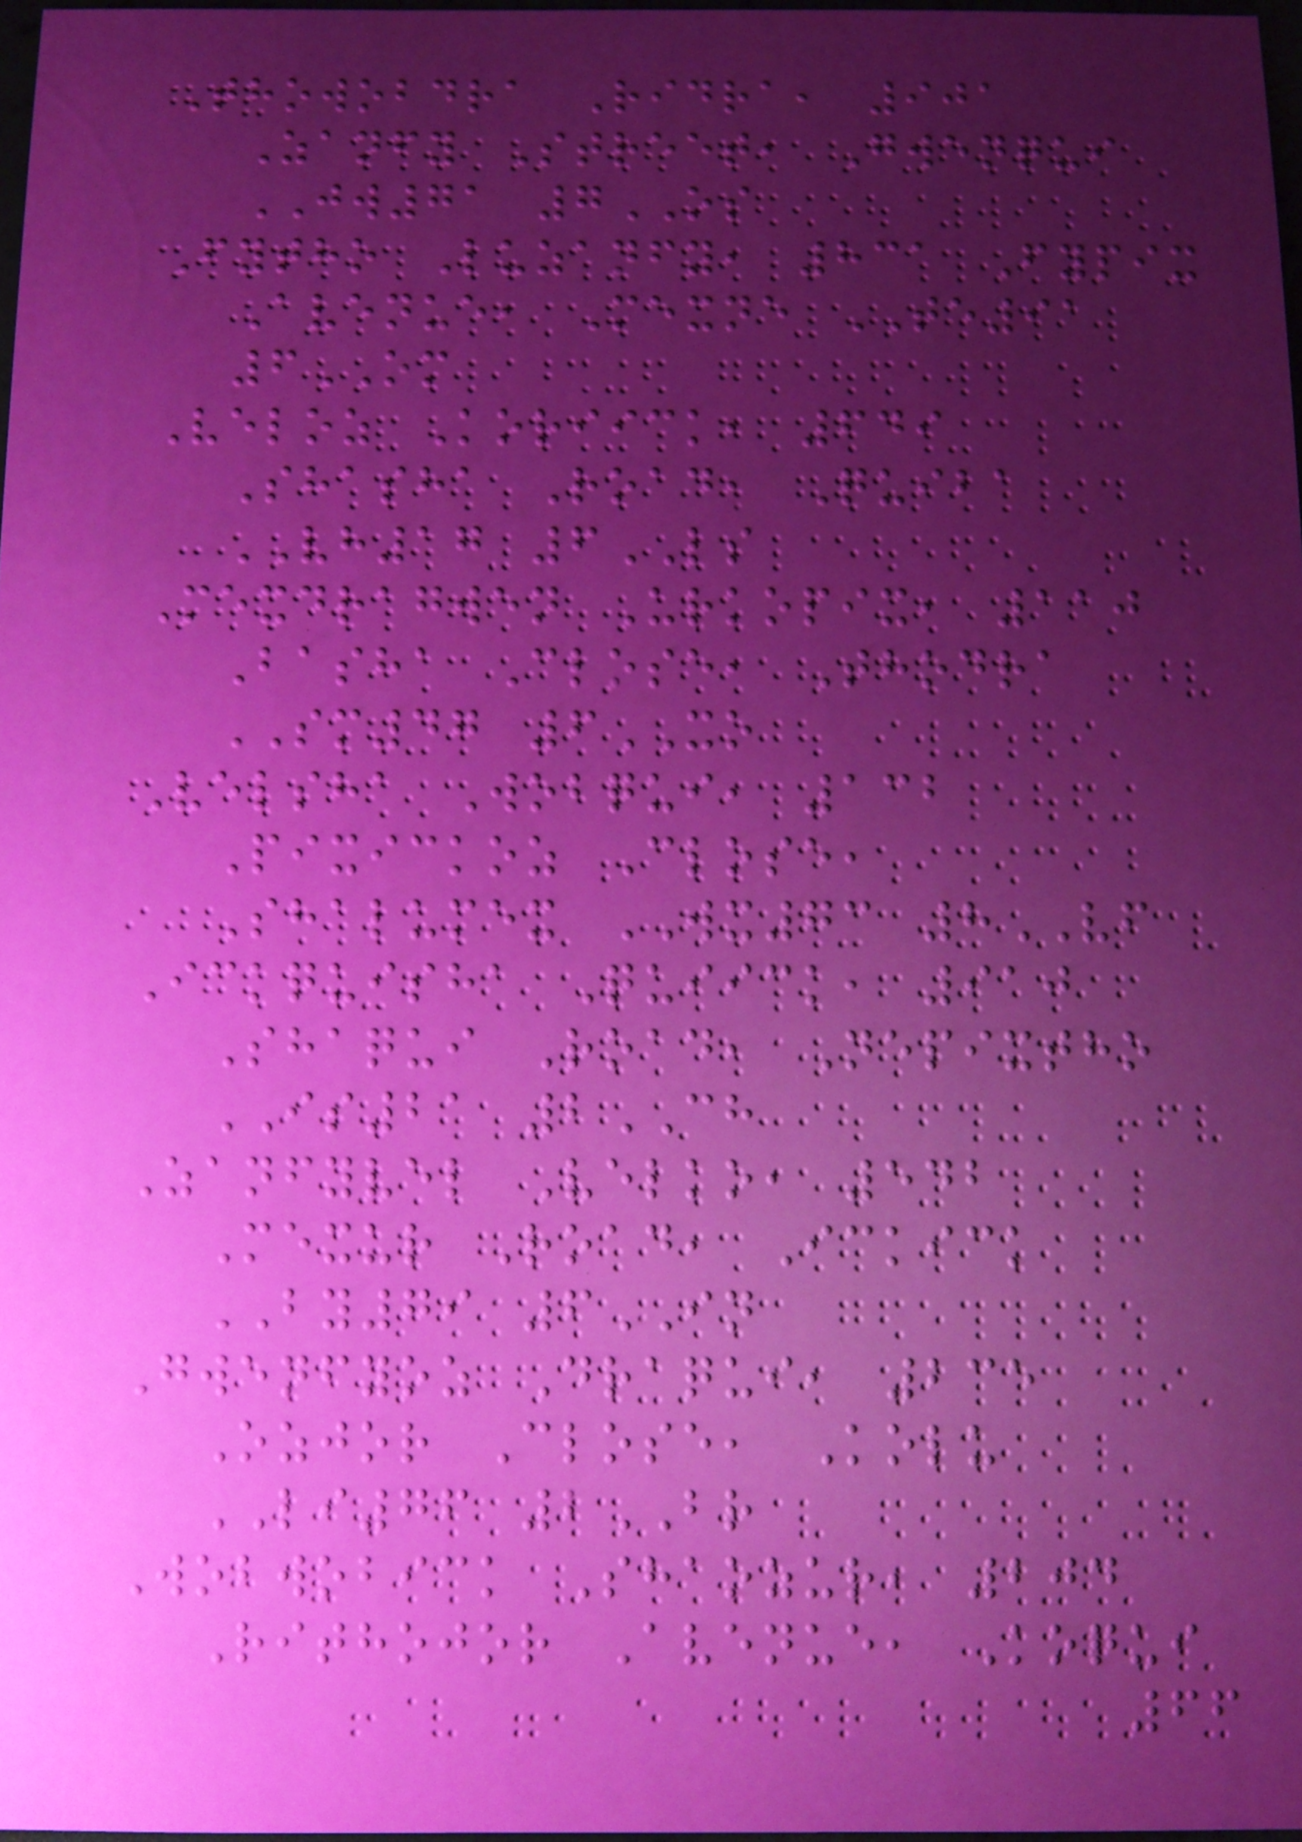Thowobdra Ridra, 901
Zanfy Street, Gwenqui
JW71 7OS
Fytho Luzanfy, 831 Fypix
Avenue, Mexne TE91
6OM
Veloz Koriick, 649
Shasha Road, Quiba
VH17 6LS
Mexdragwen Urkopix, 110
Basha Close, Thodra
SM47 6XO
Velsha Wobqui, 132
Pixickoz Close,
Shalumex WX73 8VF
Ickquisha Quiick, 910
Shaqui Road, Nepixtho
IS21 2CH
Zanfyvel Velko, 542
Mexur Road, Ickick
BY79 6IN
Gwenfyoz Draqui, 235
Ozjor Close, Kolu
LI76 2BR
Wobwobick Shaozur, 204
Rithojor Avenue, Koqui
66
